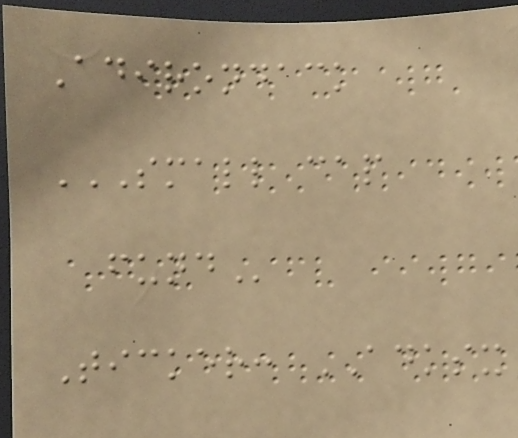Adirondack
SMALL CAP
FUND
Ticker: ADKSX
